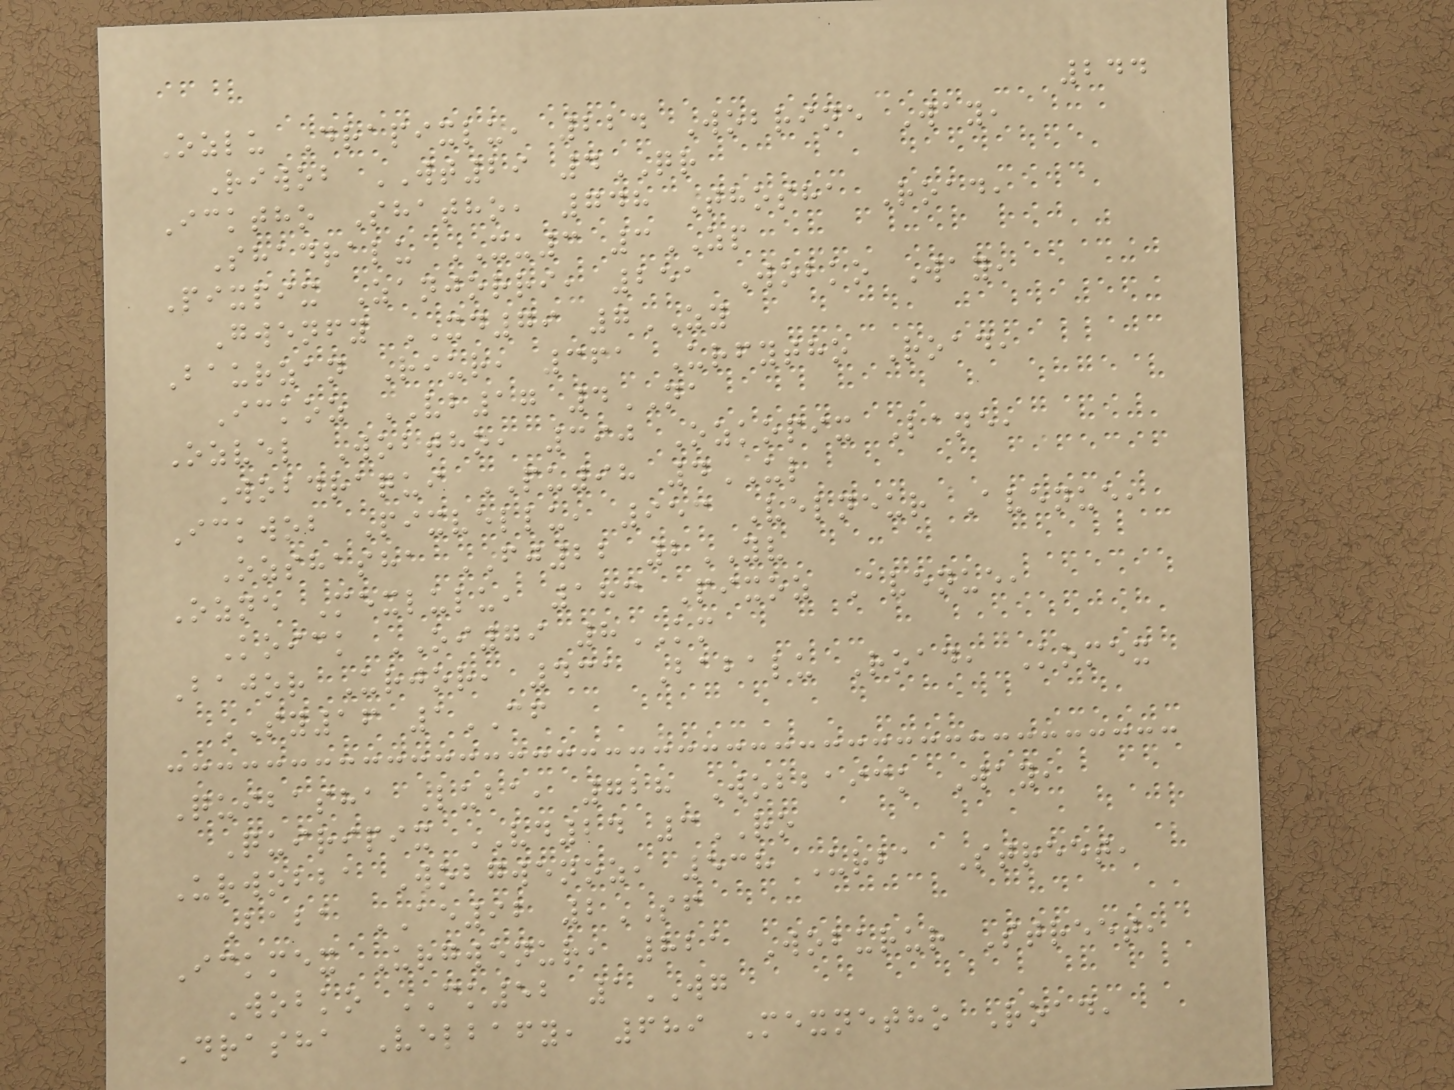244
Ozlu Drapixlu, 224 Wobrine Way,
Riwob WT29 4QR
Icktho Shatho, 748 Thosha Road,
Shadralu XU3 3ZP
Pixpix Zanjorri, 251 Wobko Way,
Gwenfy XD79 7ZY
Baurzan Riur, 361 Urfytho Road,
Ickoz VB17 4NA
Ozvel Wobtho, 390 Ozkopix Lane,
Wobdraqui PU98 4UL
Ickwob Pixvellu, 953 Velneur Avenue,
Ozshasha FJ22 2YV
Ozne Mexlulu, 183 Pixoz Avenue,
Koick OI79 8KM
Bajor Urjor, 431 Babalu Road, Komex
SY16 1CF
Quibasha Luba, 728 Wobbaick Way,
Quiripix VD24 3RO
Urwobba Wobgwenoz, 538 Urba Street,
Baba AE92 2SF
Ickmex Urgwenur, 821 Woburur Street,
Wobko CK52 1WG
Drasha Velbafy, 689 Mexnetho Road,
